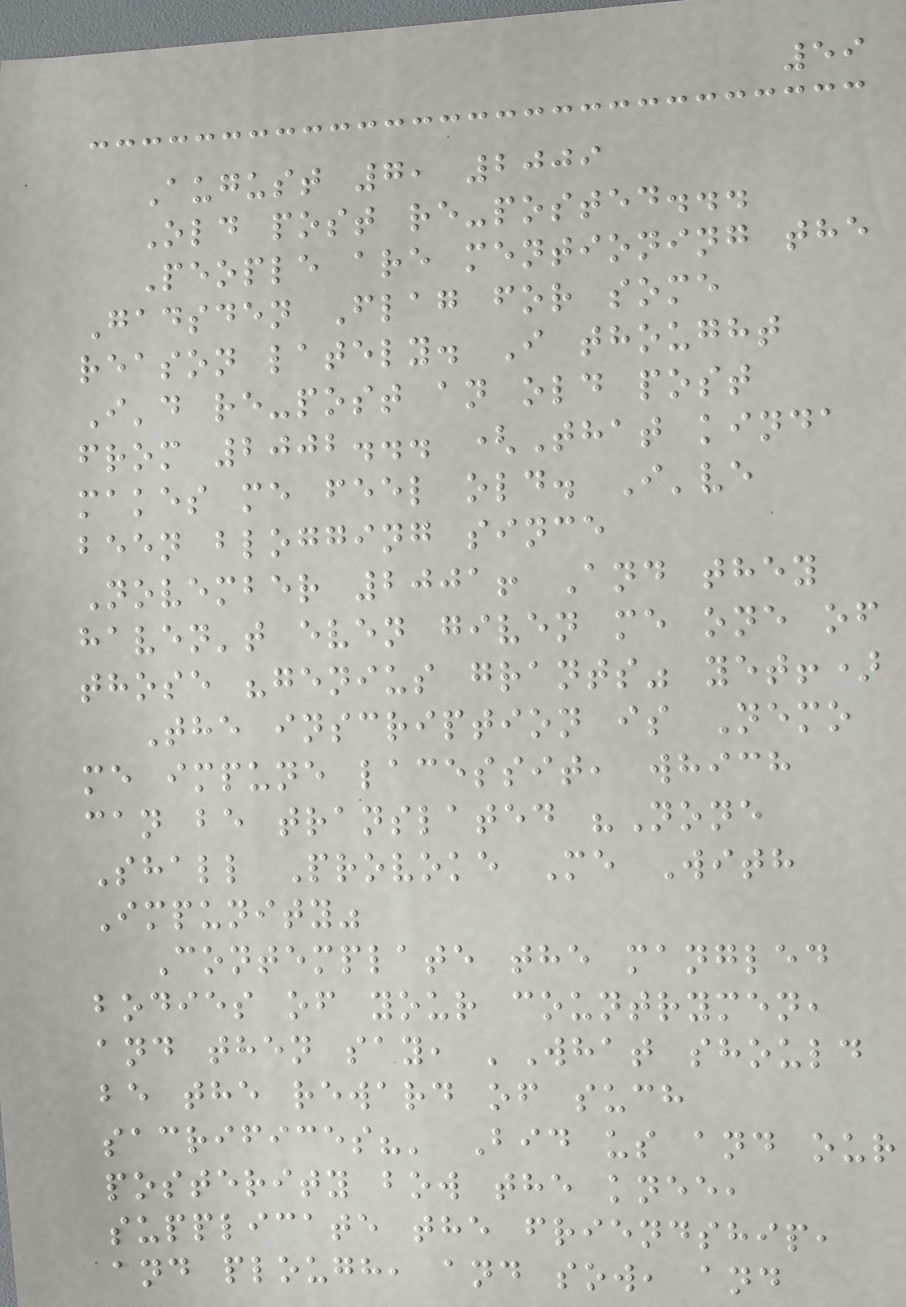59
August 7, 2009
Old post re-posted...
People are mentioning the
Gadsden Flag for some
reason lately. I thought
I'd re-post an old post
from 2002... (That kinda
makes me feel old. I've
been blogging since
November 2001! And they
haven't even given me one of
those "genius grants" yet!)
The inscription is Nemo
me impune lacessit, which
can be translated "None
Shall Provoke Me With
Impunity"
Contemplate the mangled
bodies of your countrymen,
and then say, 'What should
be the reward of such
sacrifices?' Bid us and our
posterity bow the knee,
supplicate the friendship,
and plough, and sow, and
